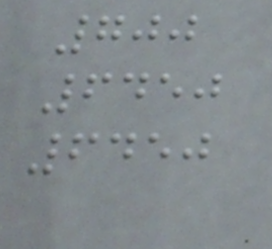700
6450
6450
